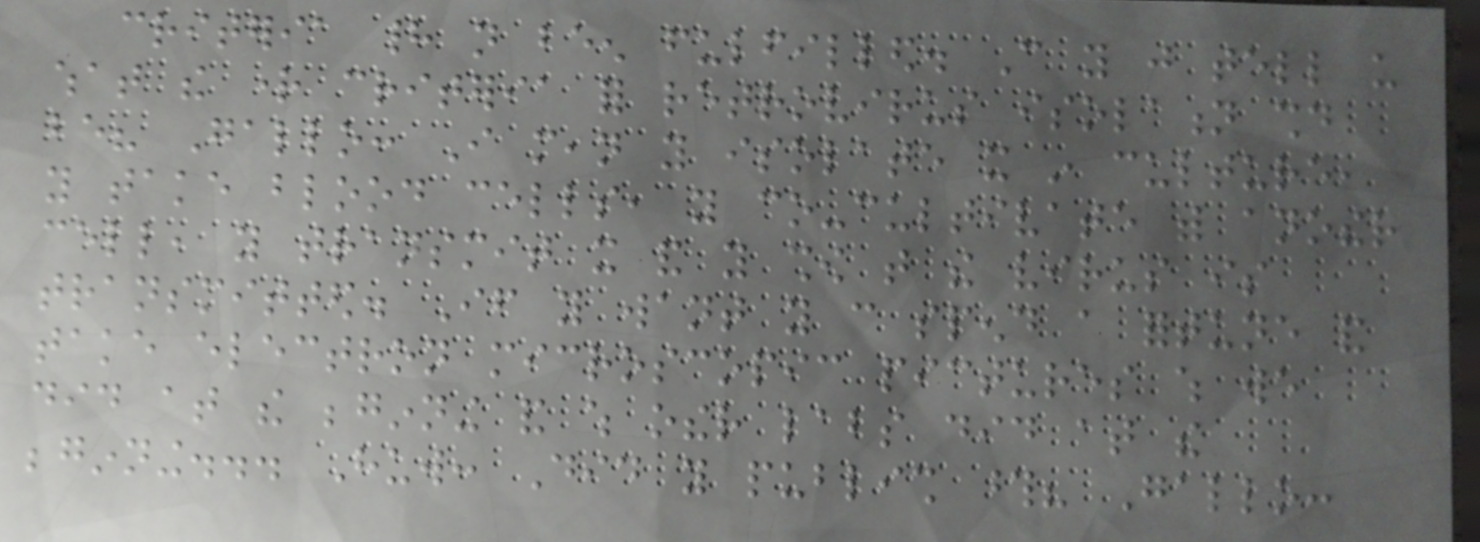criteria had not been fulfilled. Can you just tell us
what the right criteria for retrovirus isolation should
be? Gallo: I mean you isolate it in culture,
you take blood cells, you co-cultivate with another
cell, you transmit it and you show that the virus is
transmitted. If you want you can spend a fortune and
take electron microscopic pictures which we
did at the beginning and which other labs did at the
beginning... Huw: Did you publish those? Gallo:
